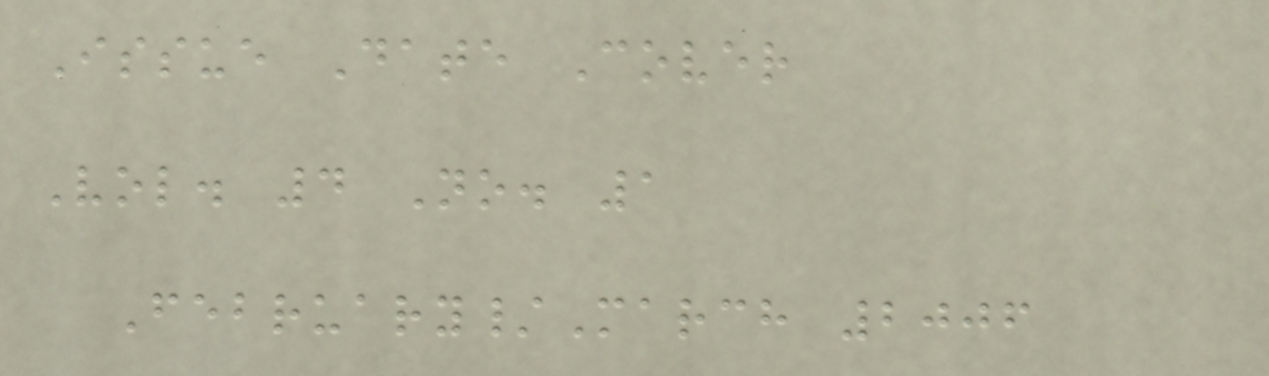Issue Date Cover
Vol. 4 No. 1
February/March 2006
